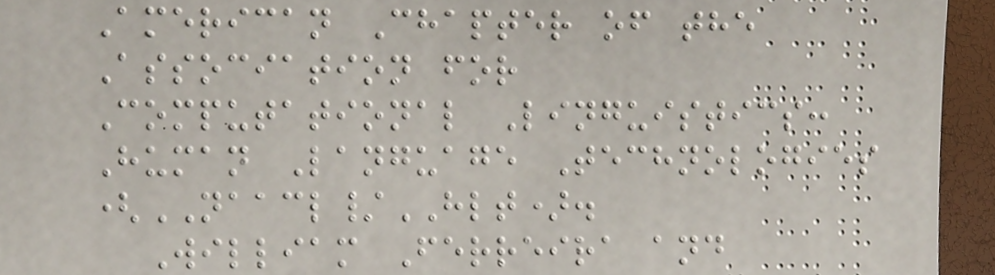American Chapter of the
Association for
Computational Linguistics:
Human Language Technologies
(NAACL/HLT).
William Ferreira and
